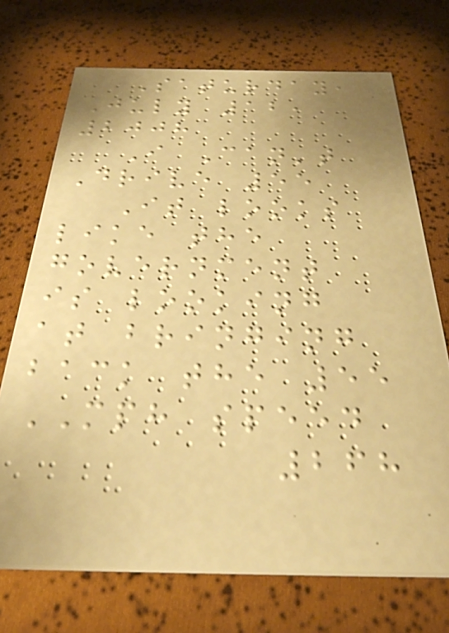Saturday,
July 12,
2008
I Can't
Drive 55
It looks
like the
government
is looking
at bringing
back the 55
MPH speed
268
